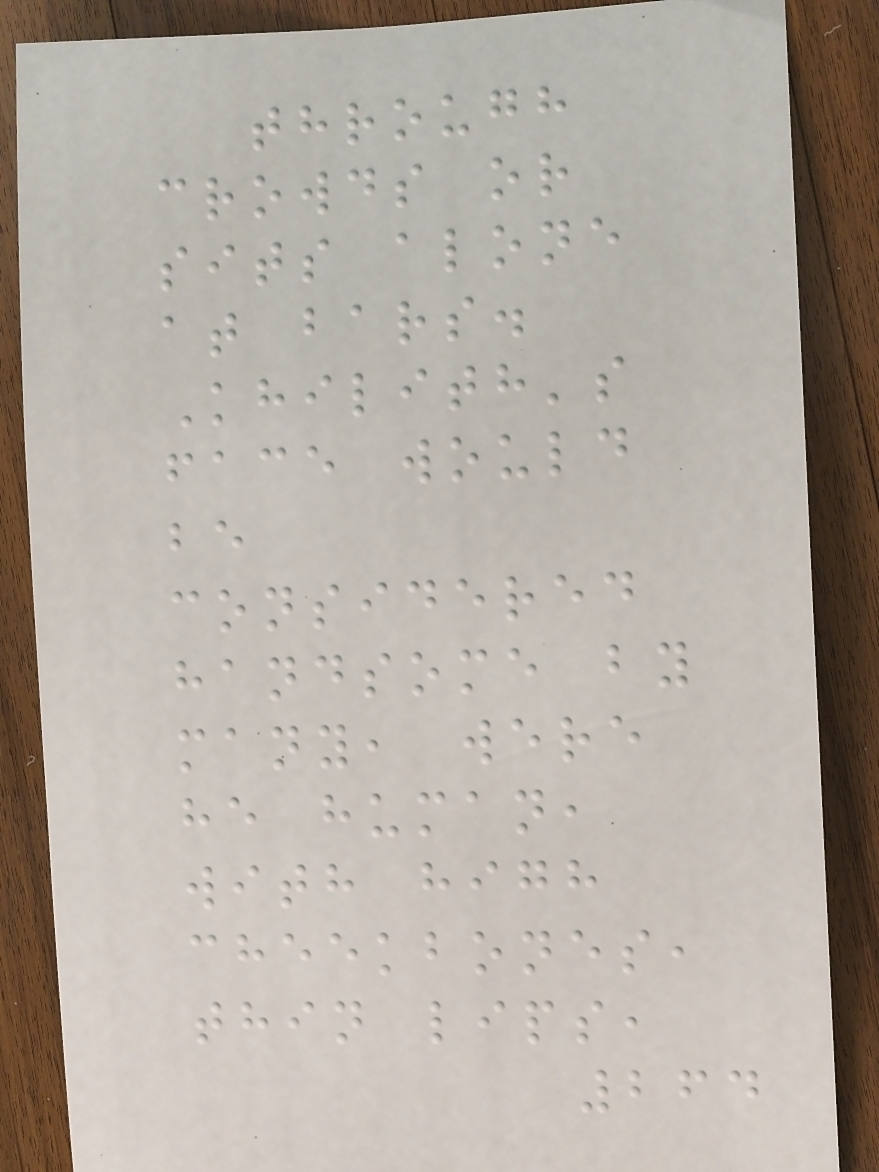through
crowds or
sits alone
at bars.
Khilith's
face would
be
considered
handsome by
many, were
he human,
with high
cheekbones,
thin lips,
264
